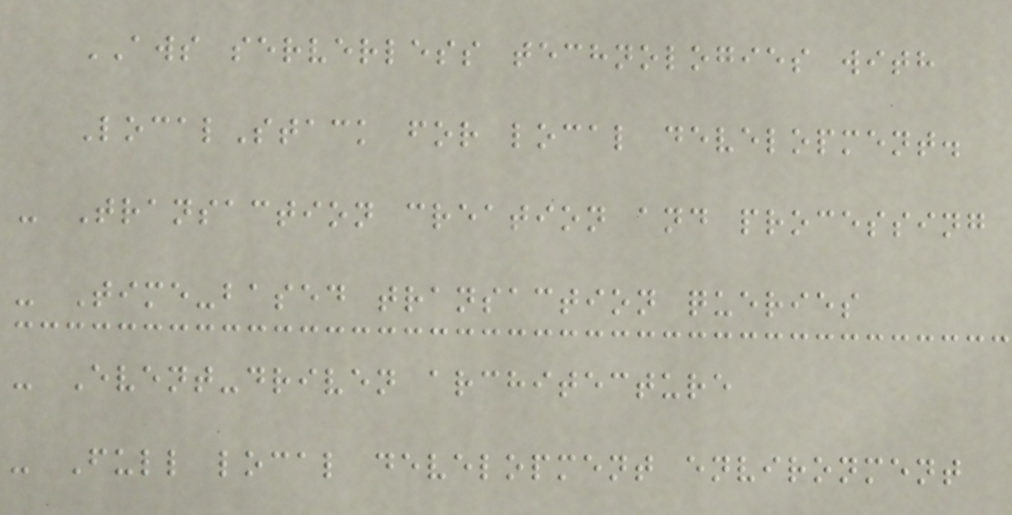AWS serverless technologies with
LocalStack for local development.
- Transaction creation and processing
- Time-based transaction queries
- Event-driven architecture
- Full local development environment
